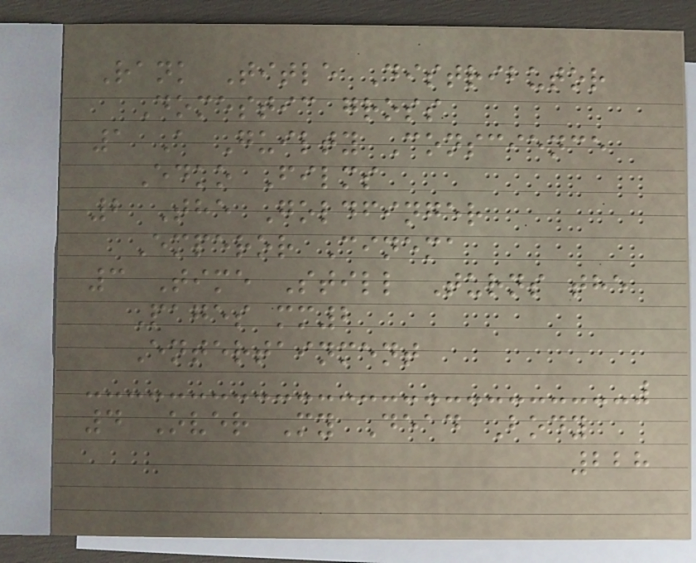Rank Title Distributor
Domestic gross
1 A Guilty Conscience
Edko Films
2 The Goldfinger
Emperor Cinema
3 Time Still Turns the
Pages mm2
Entertainment
4 Over My Dead Body
228
